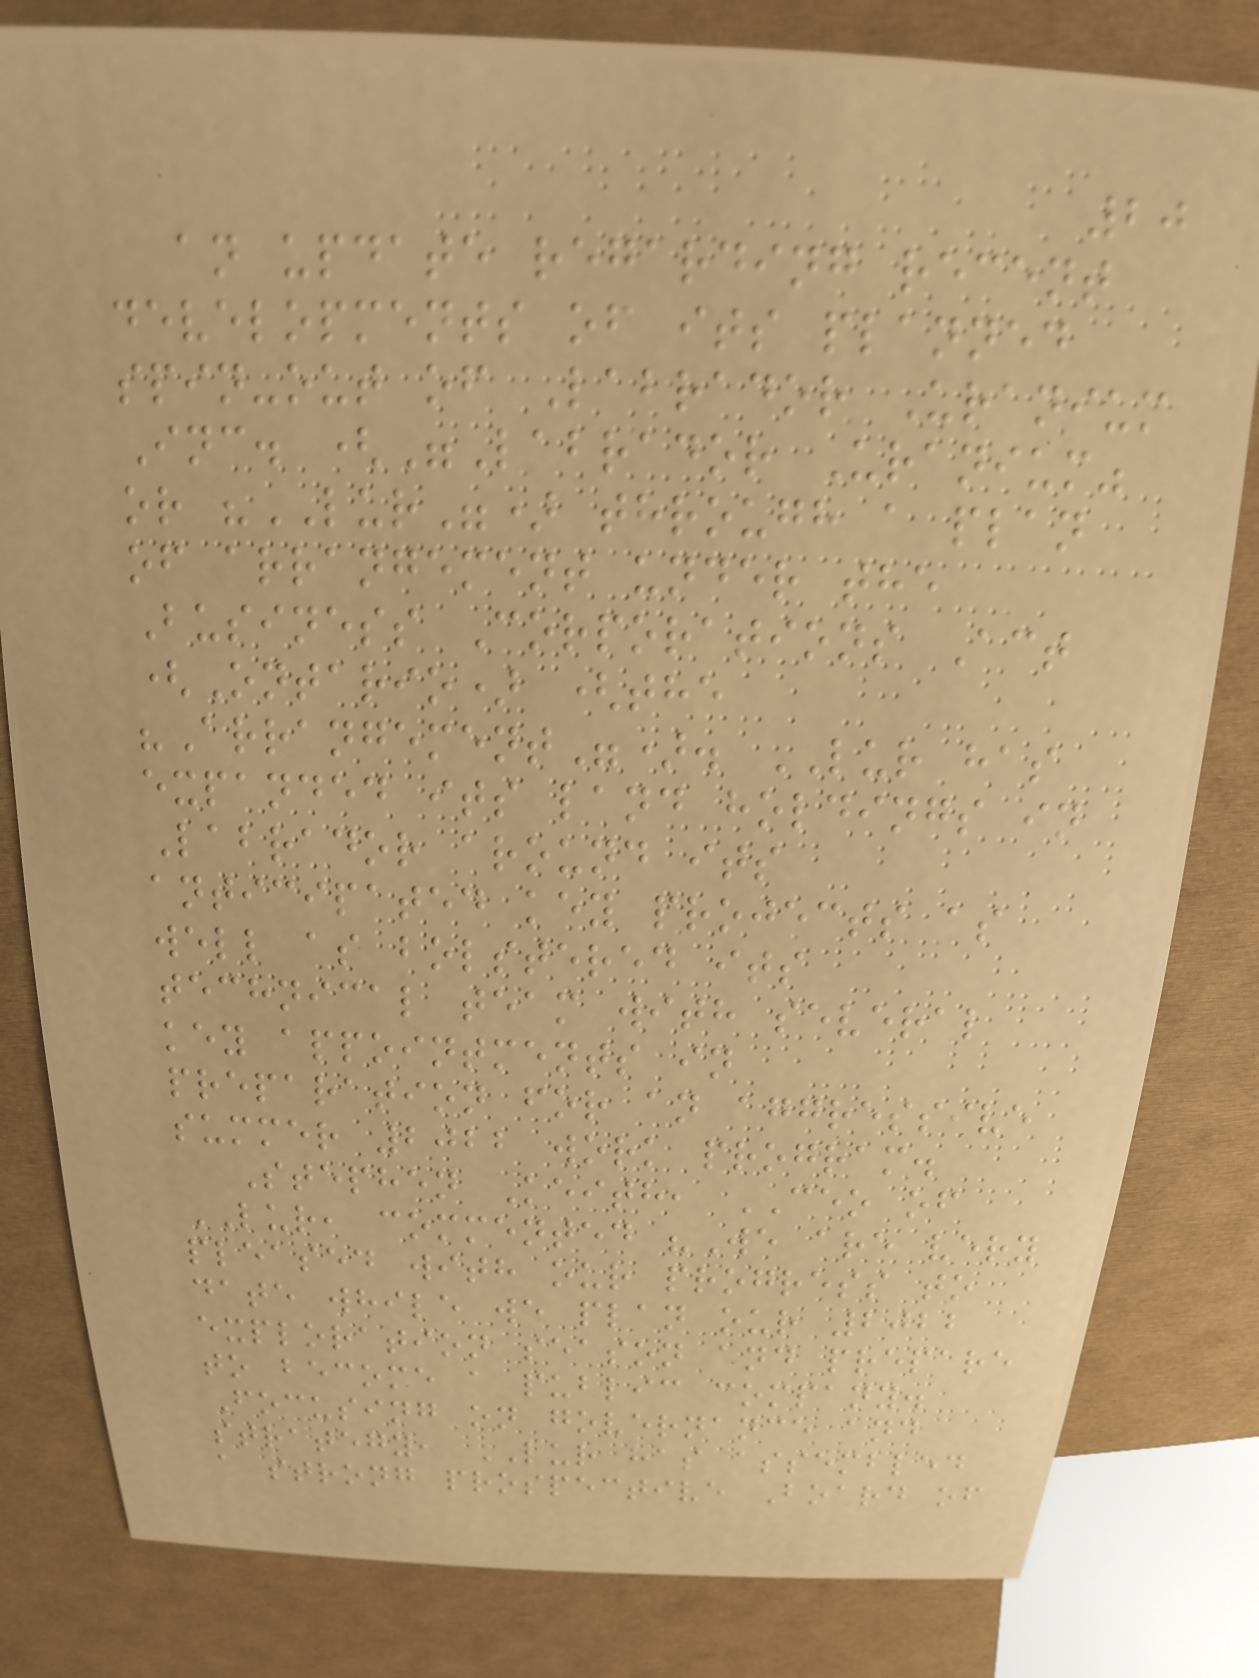20
an update regarding recent
developments of its planned
spin-out of Labrador Uranium
Inc. ("Labrador Uranium"
or "LUR") through a plan
of arrangement under the
Business Corporations Act
(Ontario) (the
"Arrangement"). LUR has
expanded its land holdings in
Labrador around its
anticipated key projects as
well as bolstered its
technical team with several
key appointments in
preparation for an aggressive
summer 2022 work program.
Stephen Keith, CEO of
LUR, commented "We are very
pleased with our progress to
date while we plan our 2022
exploration season and prepare
to become a public company.
Focusing on governance and
strategy, LUR has assembled
a strong prospective Board of
